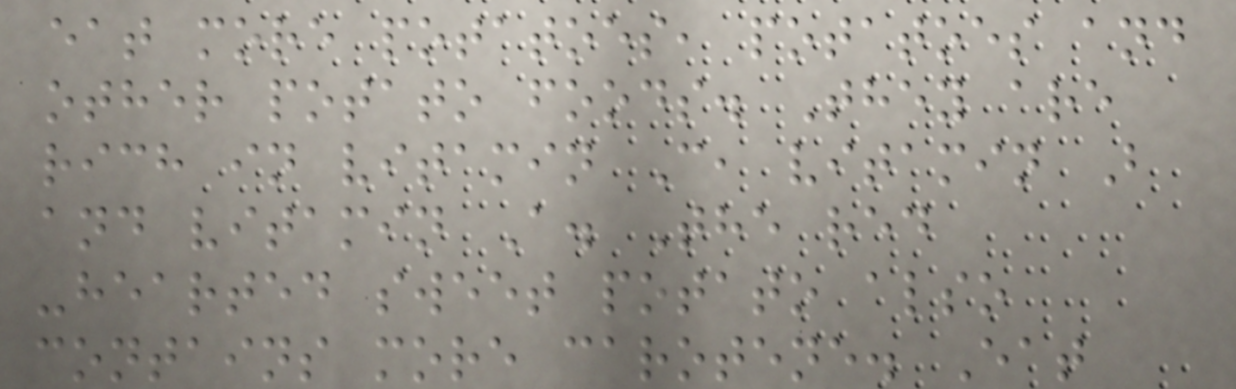eat more potatoes, potatoes and
other potato foods. They are
rich in vitamin C, vitamin B
and vitamin A. The red
-hearted sweet potato also
contains more carotene. Eat
